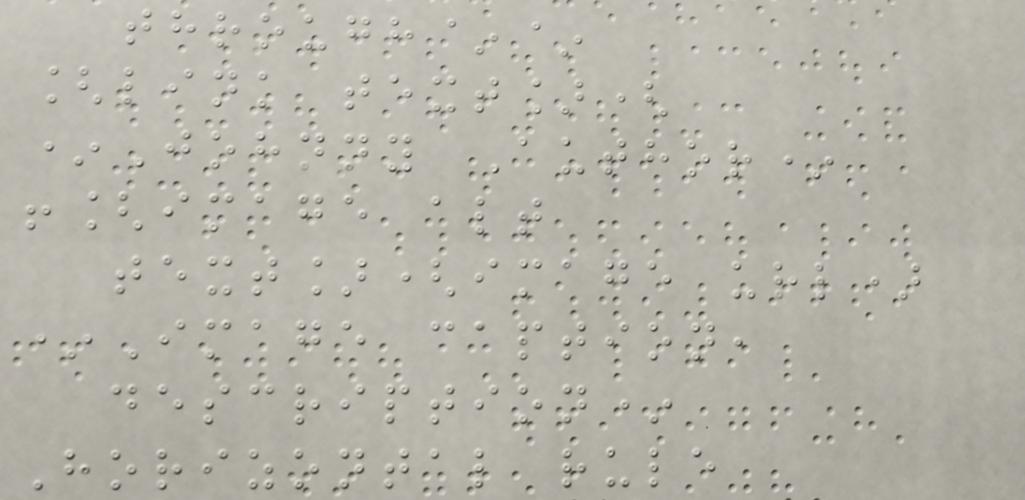through~~
[link text](
*Johnny Author*
![image alt
text](image url)
*Image caption,
description*
Horizontal rule
